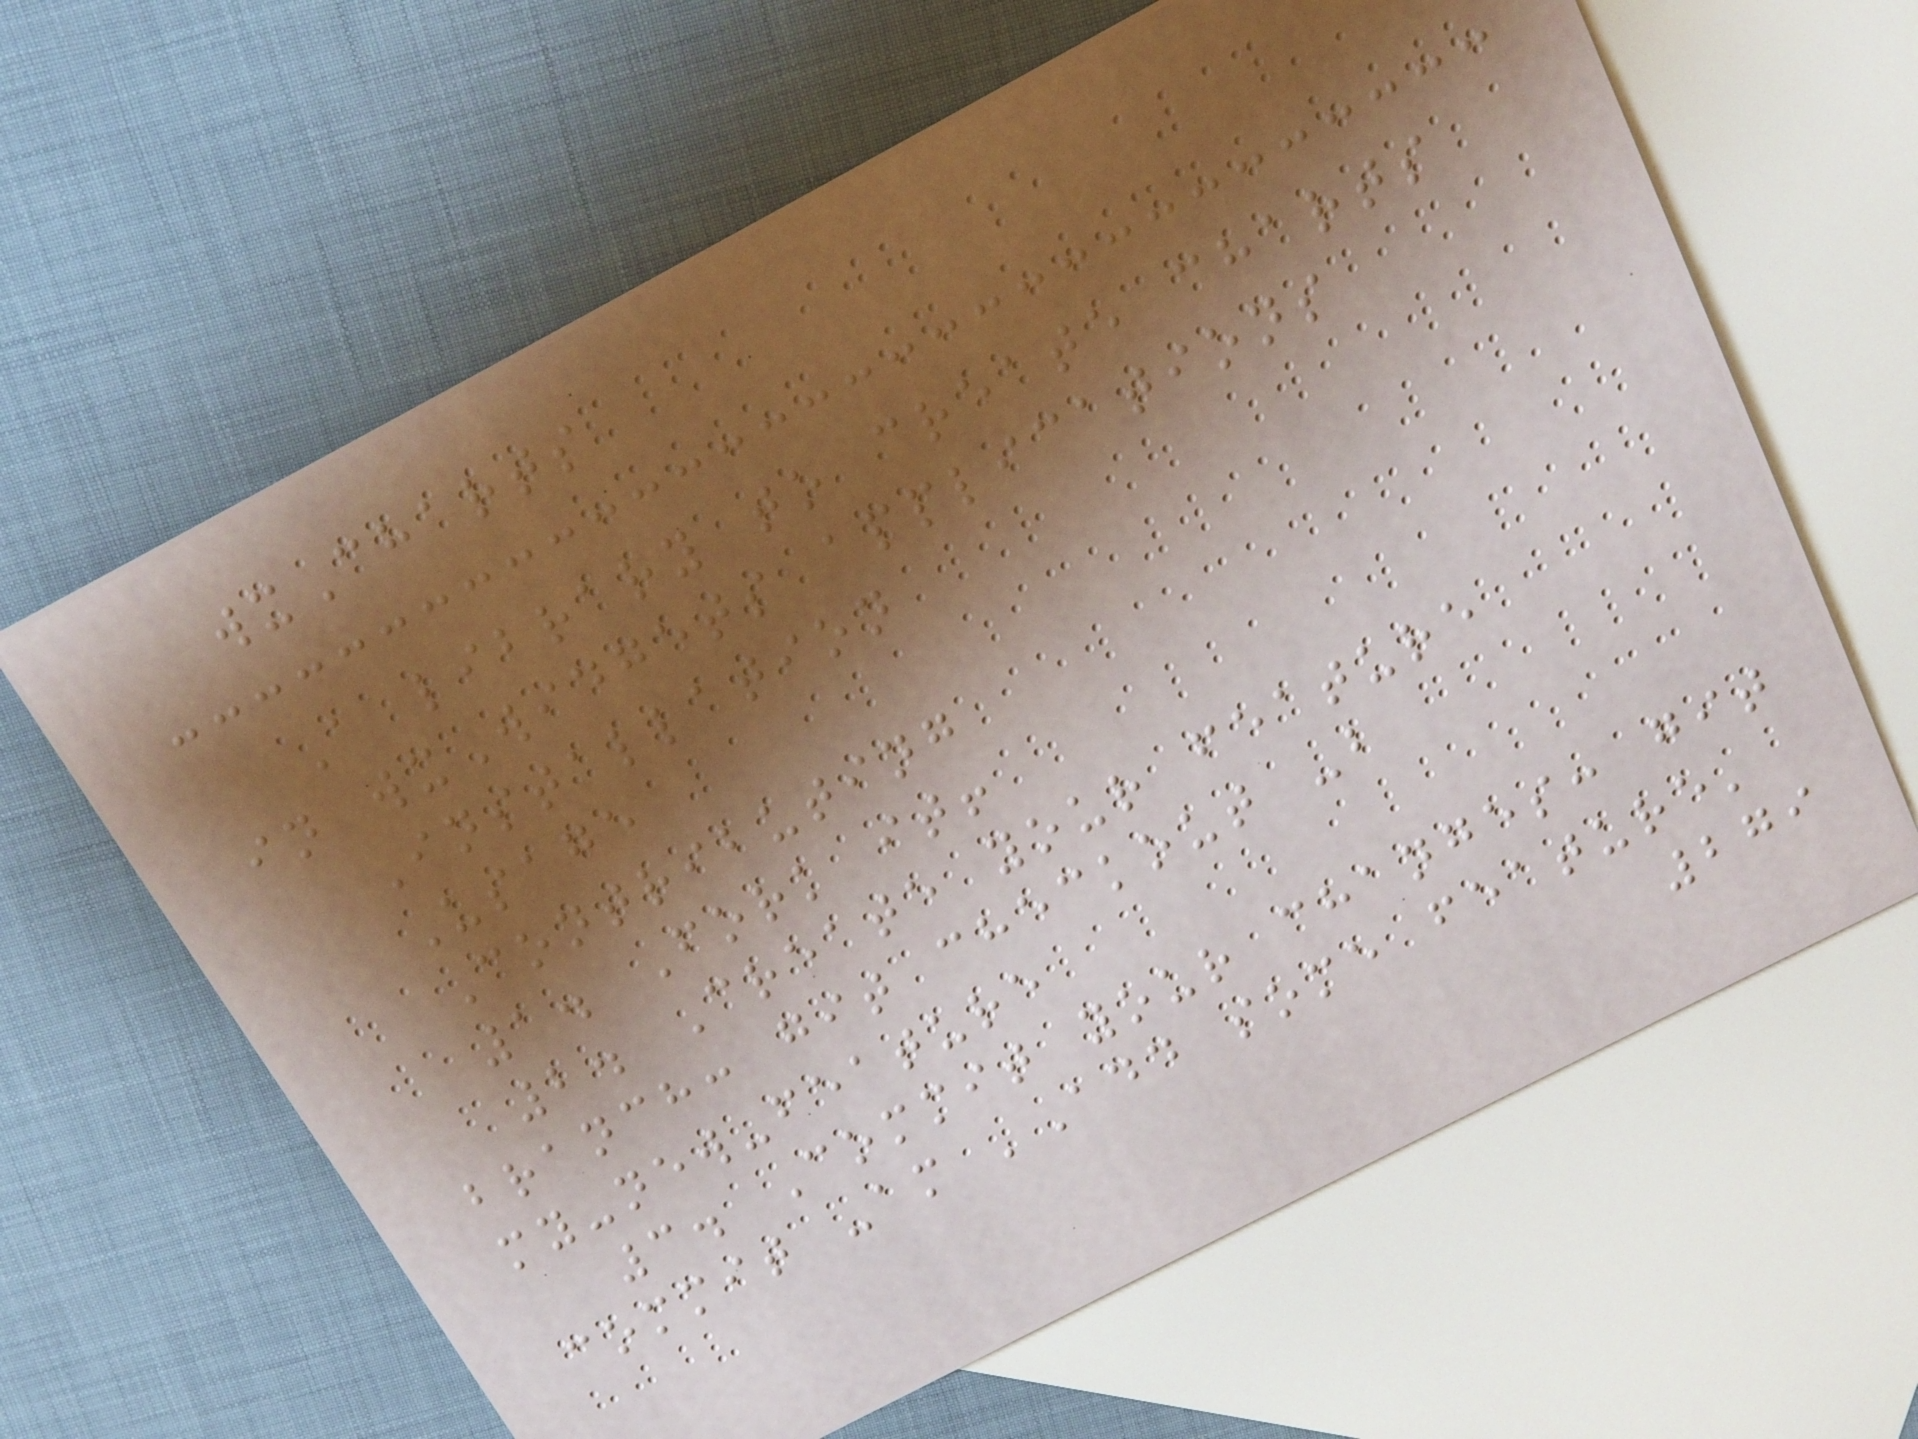wxCharts
A library to create charts
in wxWidgets applications
Installation
Usage
Contributing
1. Fork it!
2. Create your feature
branch: git checkout -b
my-new-feature
3. Commit your changes: git
commit -am 'Add some feature'
279
